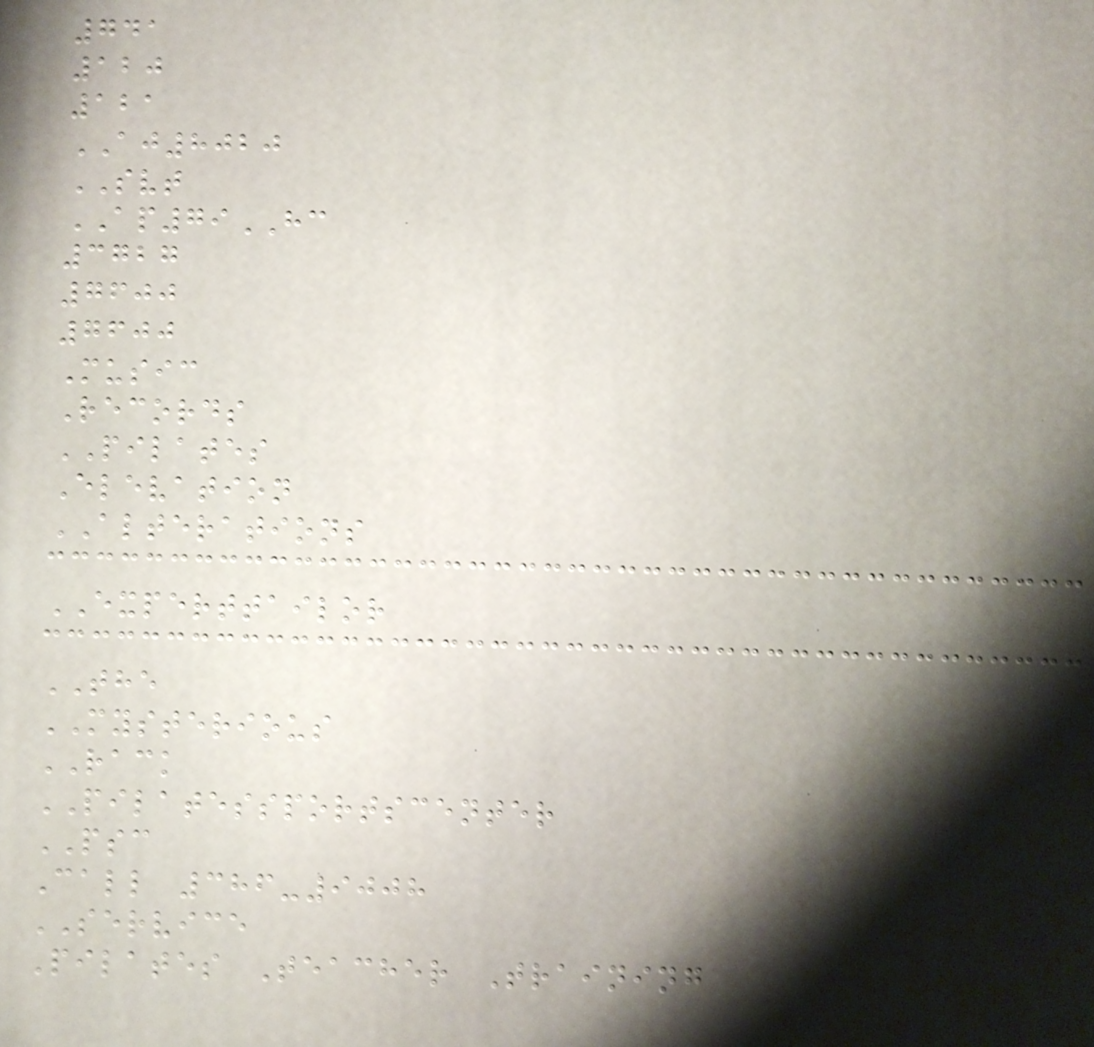741
120
121
AJ8020
SVT
AP79HC
3727
7600
7600
Music
Records
PILATES
Elevation
ALTERATIONS
EXPERTTAILOR
THE
MYSTERIOUS
RACK
PILATESSPORTSCENTER
PSC
Call 386-9008
SERVICE
Pilates Teacher Training
